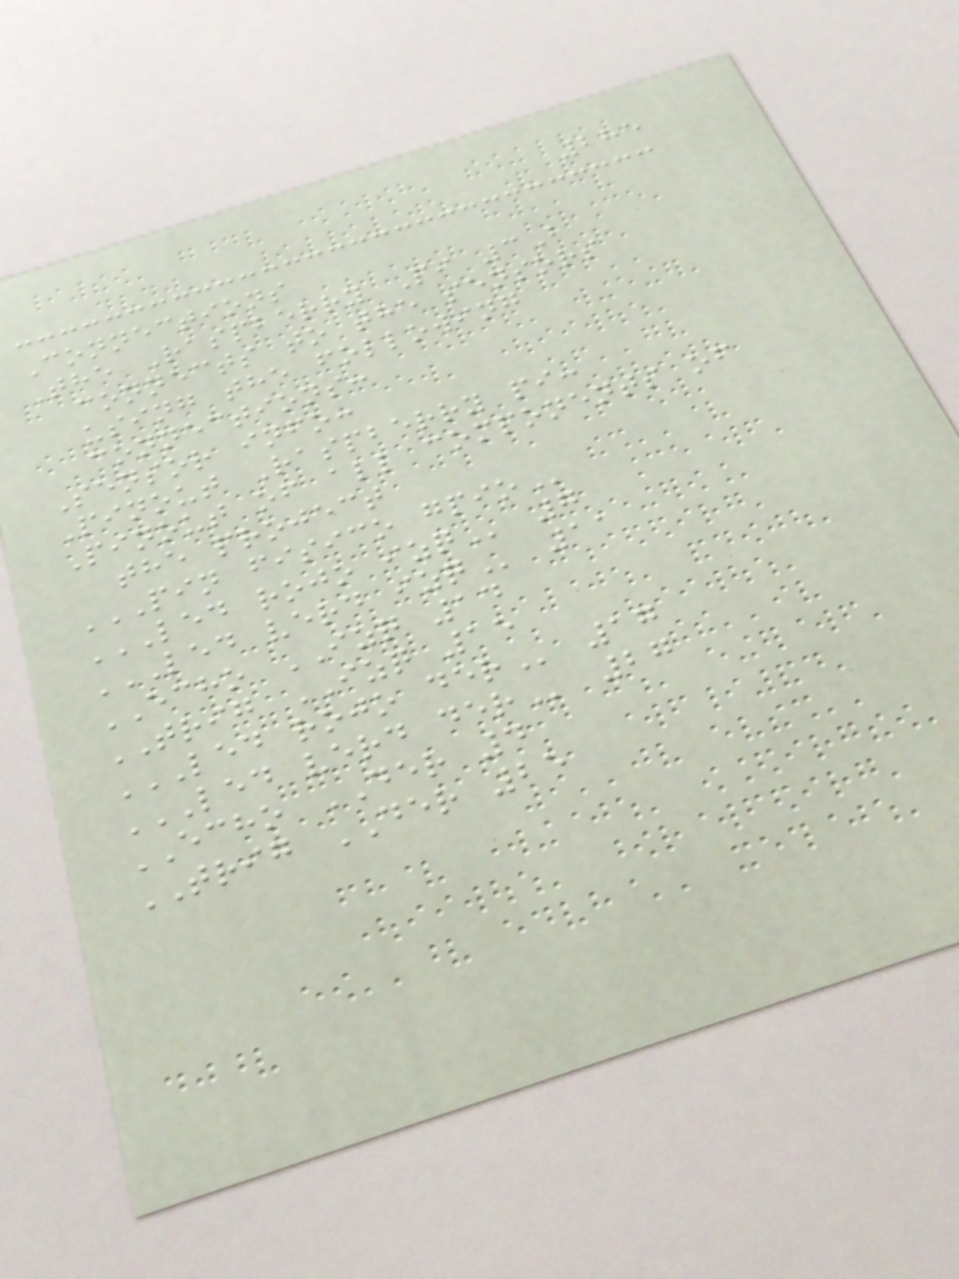285
Connections
The Raspberry Pi 3B
connects to the sensors
using the following
connections:
Sensor info:
Pinout Raspberry pi:
Pinout of all components of
the project
PIN FISICO GPIO
LED ROJO IZQ 7
LED VERD IZQ 11
ECHO IZQ 14
TRIG IZQ 15
LED ROJO DER 17
LED VERD DER 27
ECHO DER 4
TRIG DER 25
